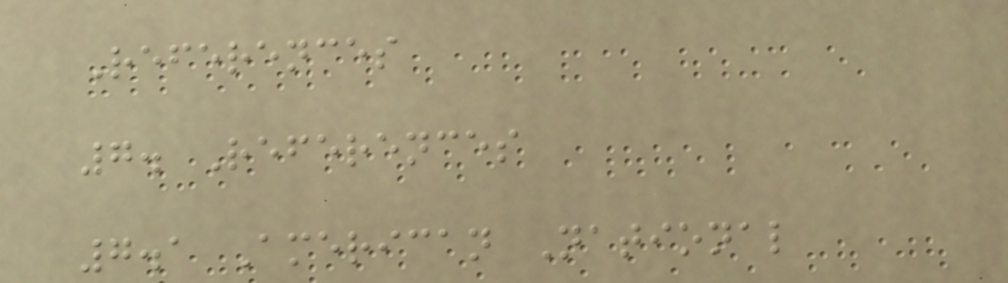References
7. References
7.1 American National
